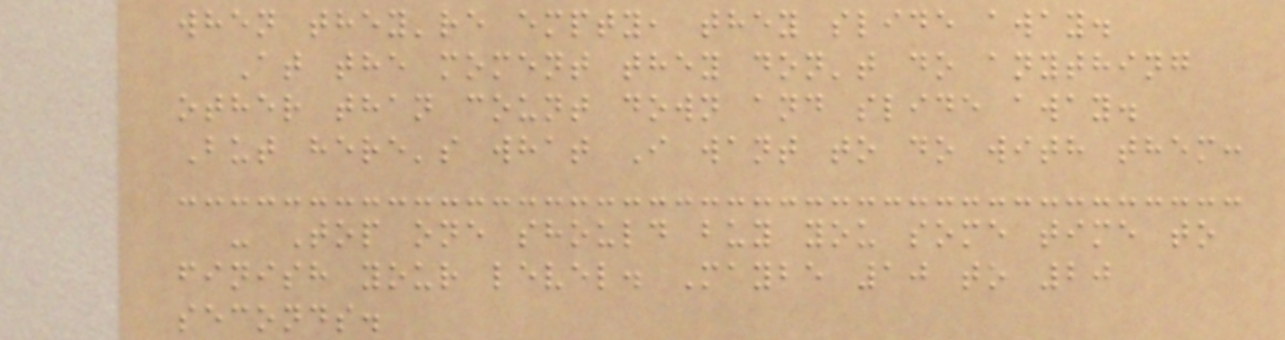when they're empty, they slide away.
At the moment they don't do anything
other than count down and slide away.
But here's what I want to do with them:
- Top one should buy you some time to
finish your level. Maybe 10 to 20
seconds.
